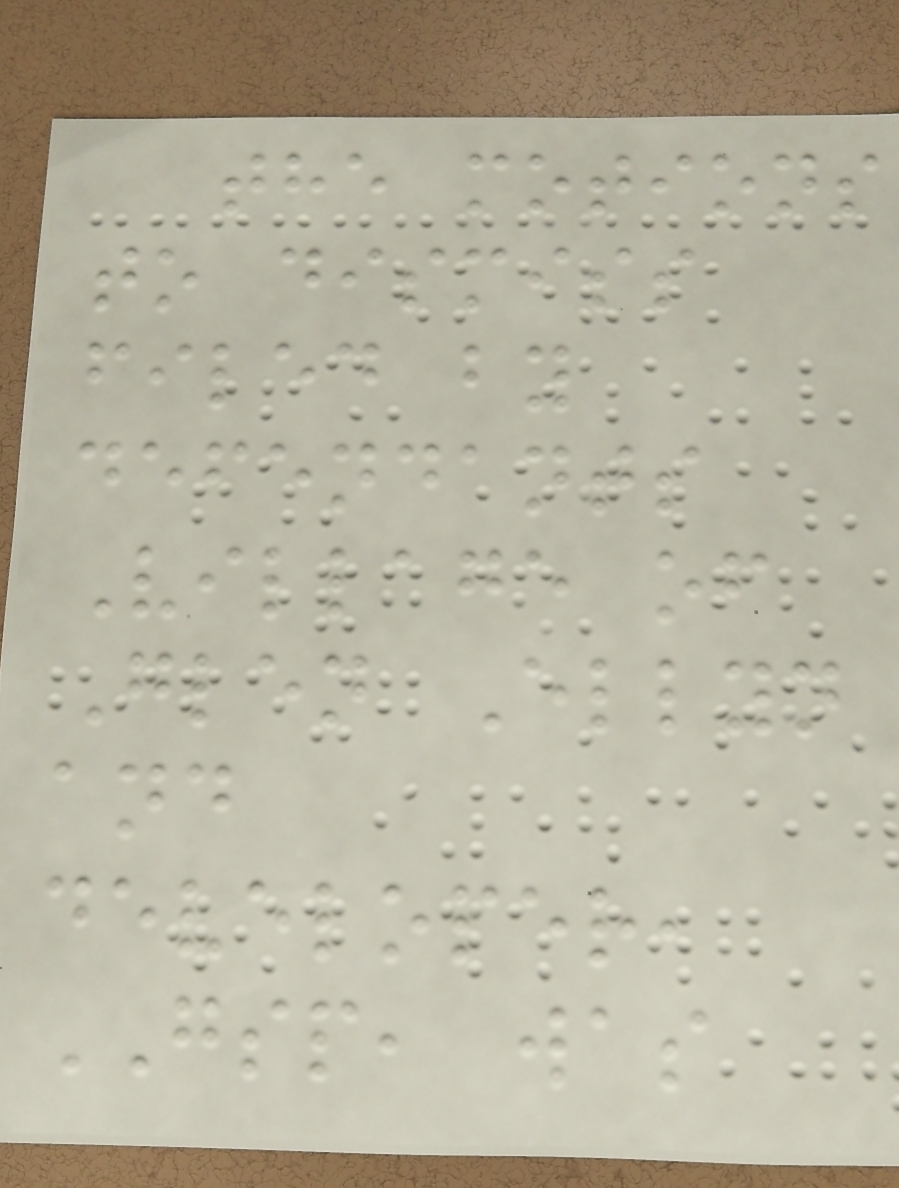the motions
to dismiss
filed by
defendants
Village of
Glen Ellyn
and
developer,
GSP, was
